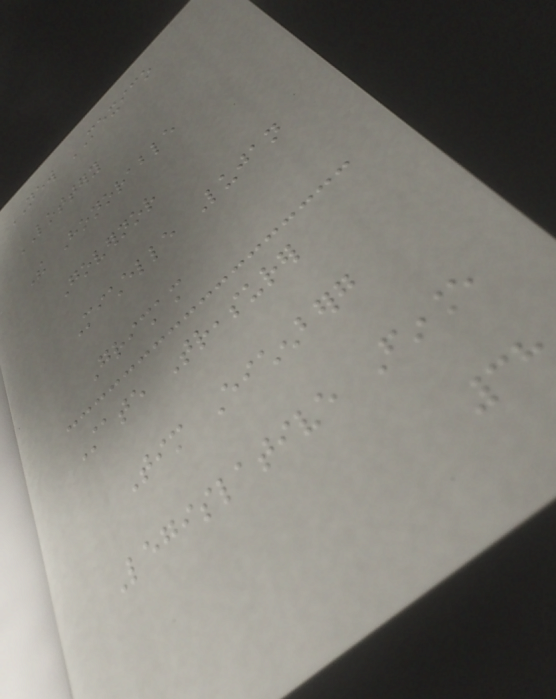NEW MEXICO
LOTTERY
The Honorable
Governor
Michelle Lujan
Grisham
State Treasurer
Tim Eichenberg
Legislative Finance
38
